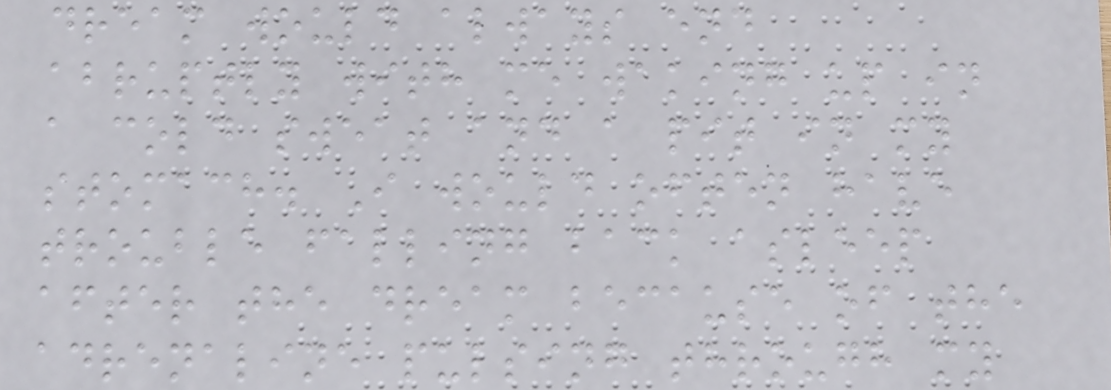dream would always end
abruptly with me waking up in
a cold sweat and a pit in my
stomach. I would often have
trouble falling back asleep
after the dream because of the
adrenaline pulsing through my
